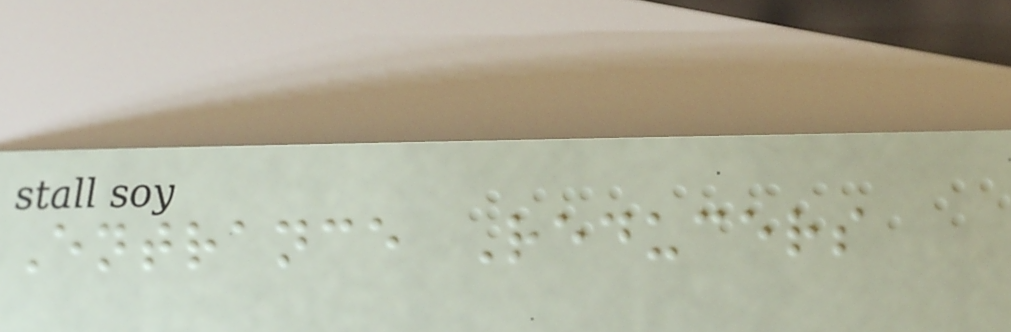Entrance Reducers
